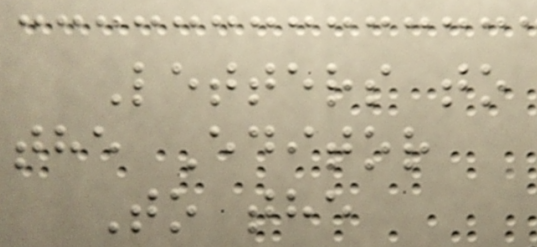Letters to
the Editor
To the
